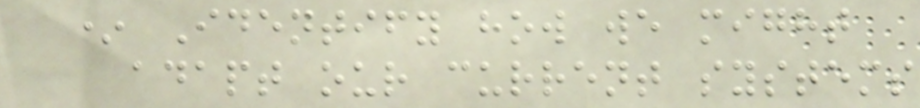* Identify how we might
adapt our current systems
